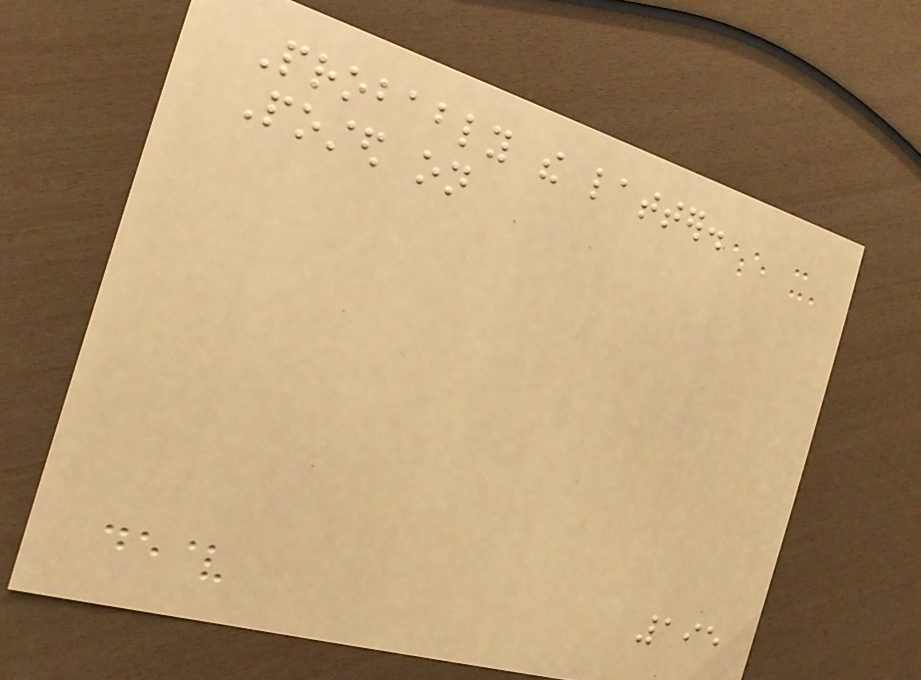Probably the latter.
Posted on
195
